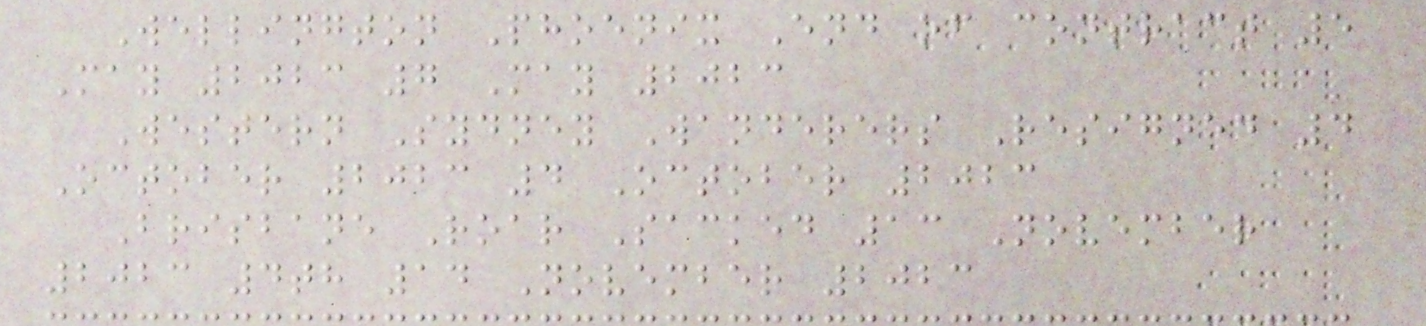Wellington Phoenix End of contract 5
May 2023 7 May 2023
Western Sydney Wanderers Resigned 4
October 2023 4 October 2023
Brisbane Roar Sacked 13 November
2023 4th 14 November 2023
